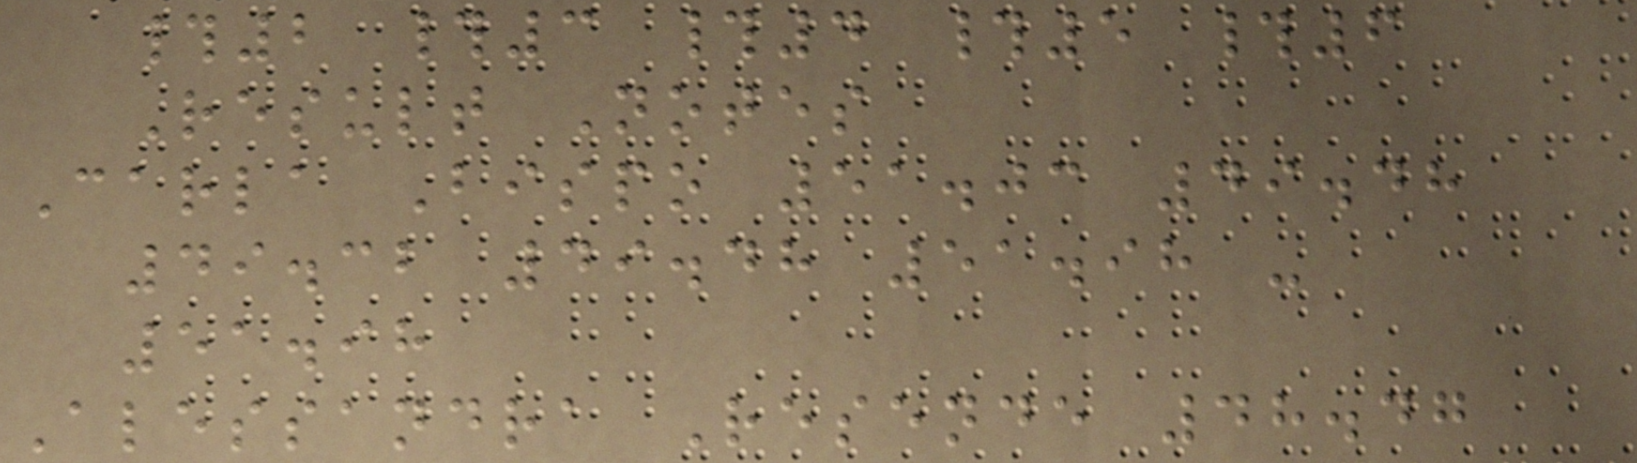#2 #3 #4 #5 #6
Result Notes
Carla Bispo 51.03 49.48
49.32 49.48 51.98 -
51.98
Alessandra Resende 48.47
